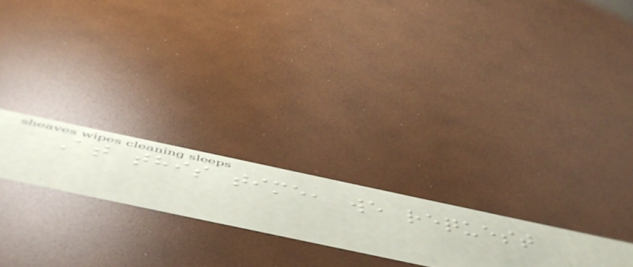At this time, we request
